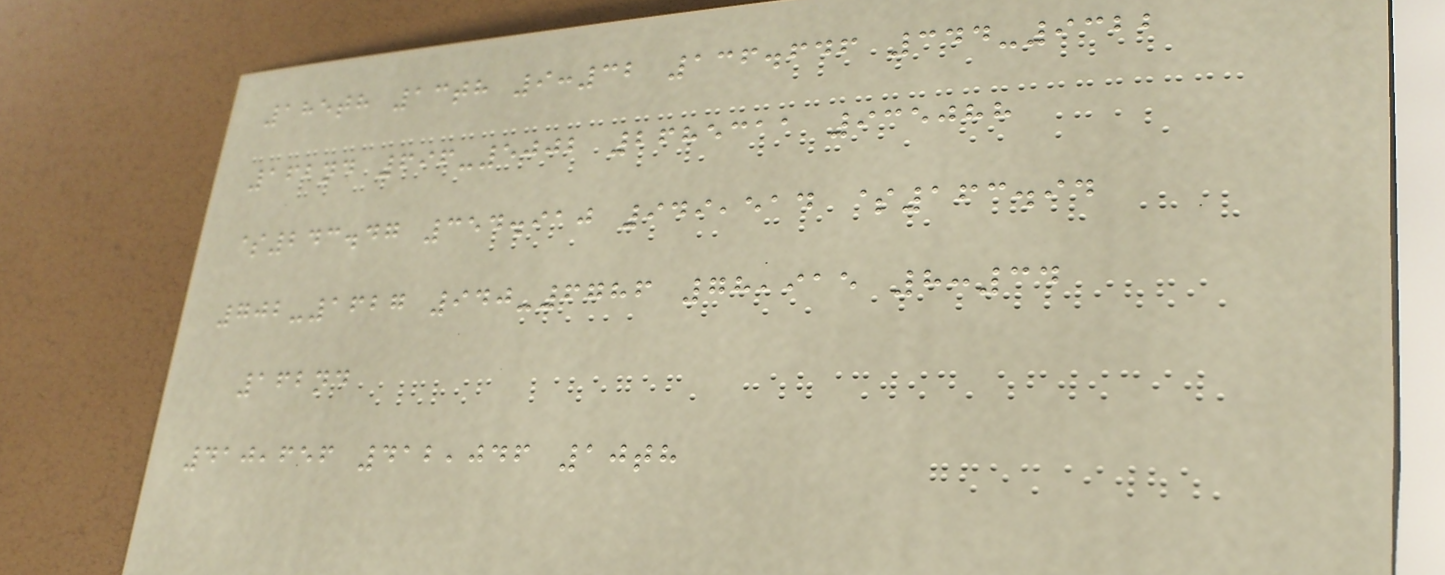185th 13th 9:32 136.646 344-9322
162nd 696-5002 2685311 935088
$243.47 354.910 949,514 $163.94
702-1627 940-6786 78,915 8:34
162nd
410,656 412,046 10th
